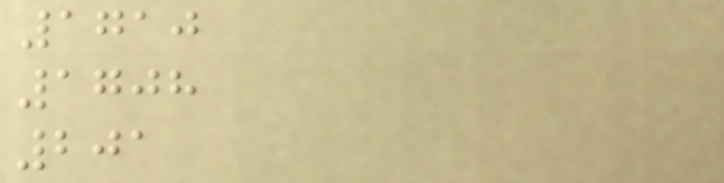1710
1708
201
